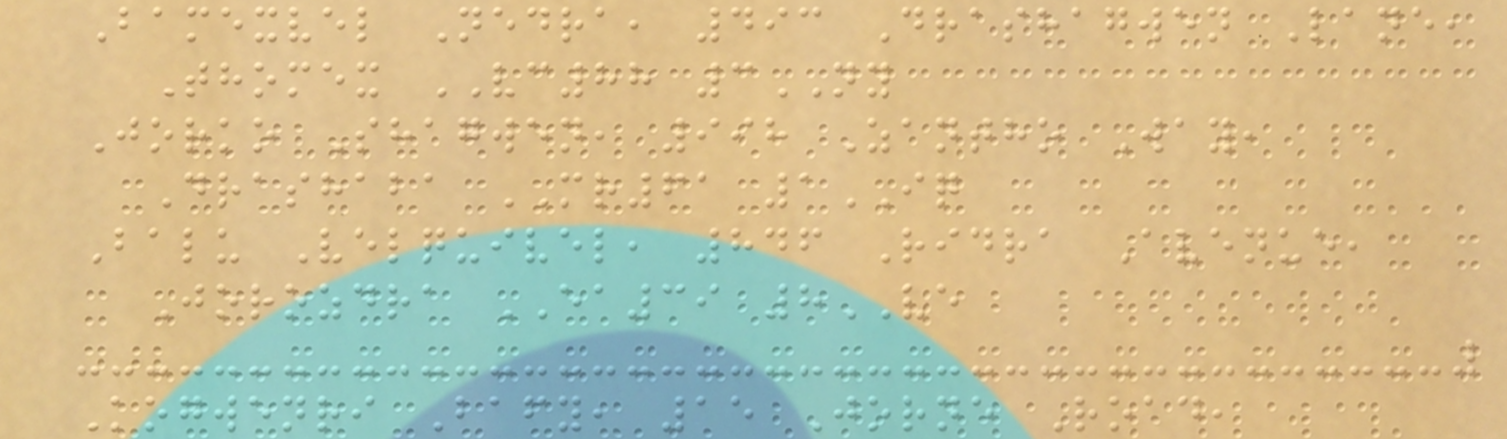Bamexvel Nedra, 493 Drashagwen Lane,
Thomex VC88 3NY
Jorko Shagwen, 998 Zantho Way,
Drashaba MR61 1IQ
Balu Velquivel, 846 Ridra Avenue,
Jorozdra EA39 8VE
Kogwenri Bafy, 15 Jorne Road,
